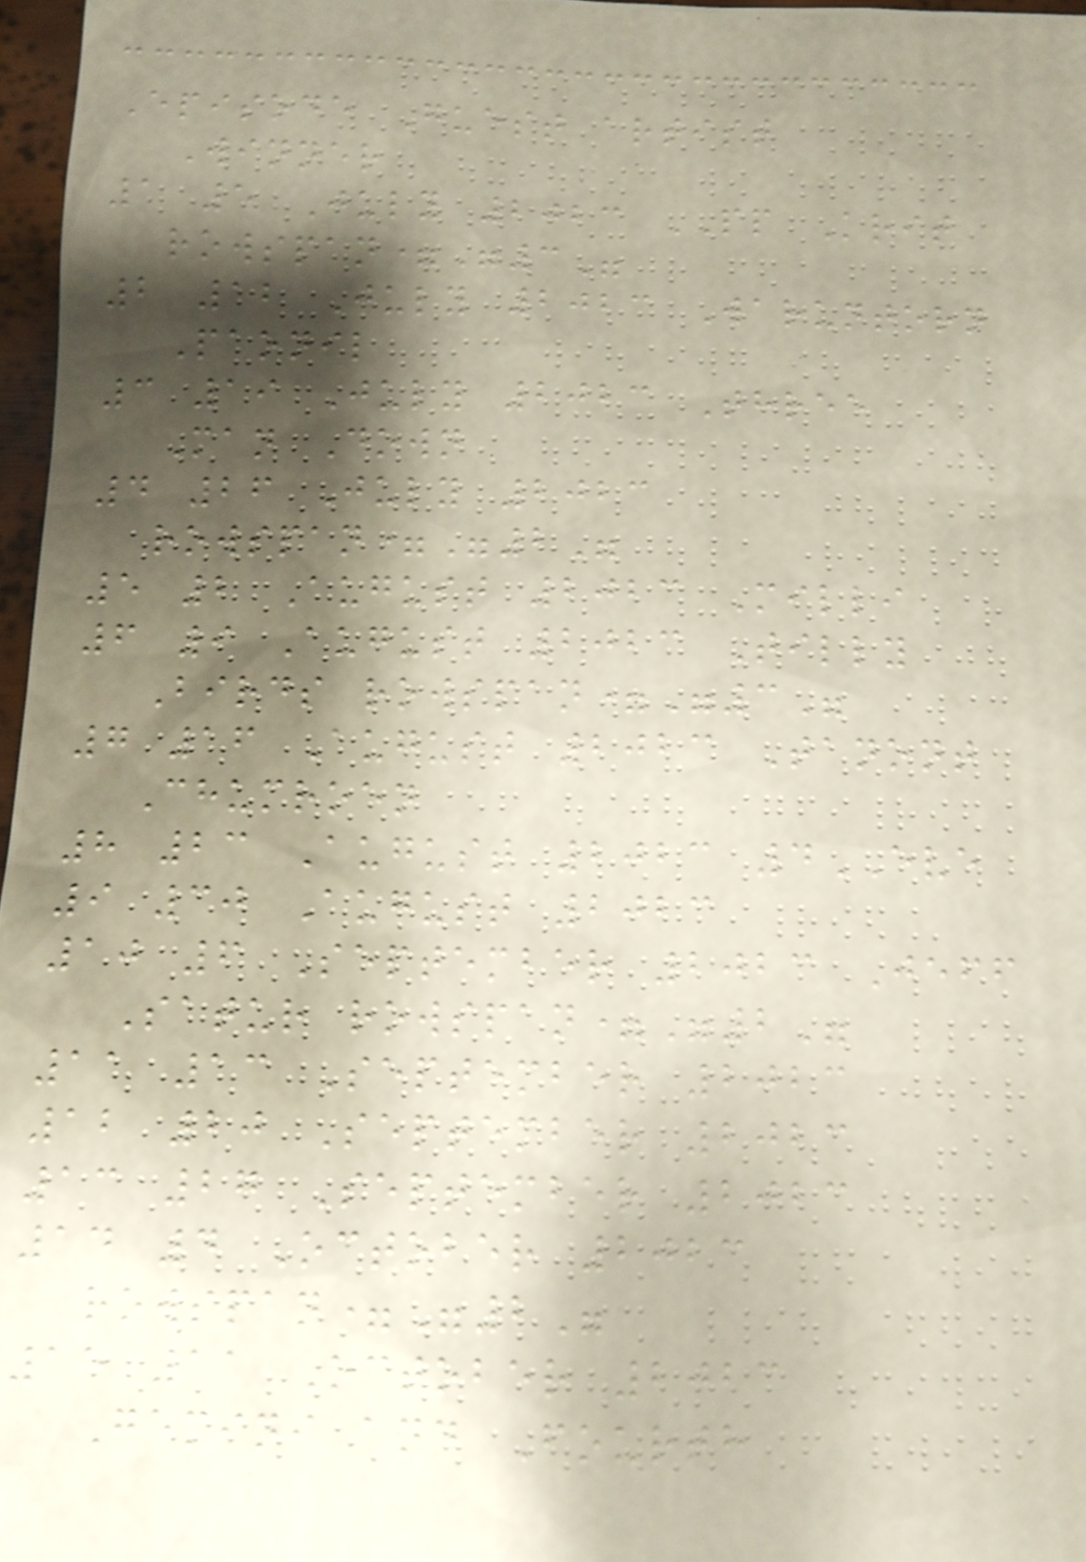Episode Guest artist
Winner
1 5 July 2023 PP Krit
rowspan="3"
2 12 July 2023 Waruntorn
Paonil
3 19 July 2023 Three
Man Down
4 26 July 2023
rowspan="2"
5 2 August 2023 Milli
6 9 August 2023 Tilly
Birds rowspan="3"
7 16 August 2023 Tanont
Chumroen
8 23 August 2023 4EVE
9 30 August 2023
10 6 September 2023 Jeff
Satur rowspan="2"
11 13 September 2023
12 20 September 2023
13 27 September 2023
14 4 October 2023
rowspan="2"
15 11 October 2023
Gemini and Fourth
